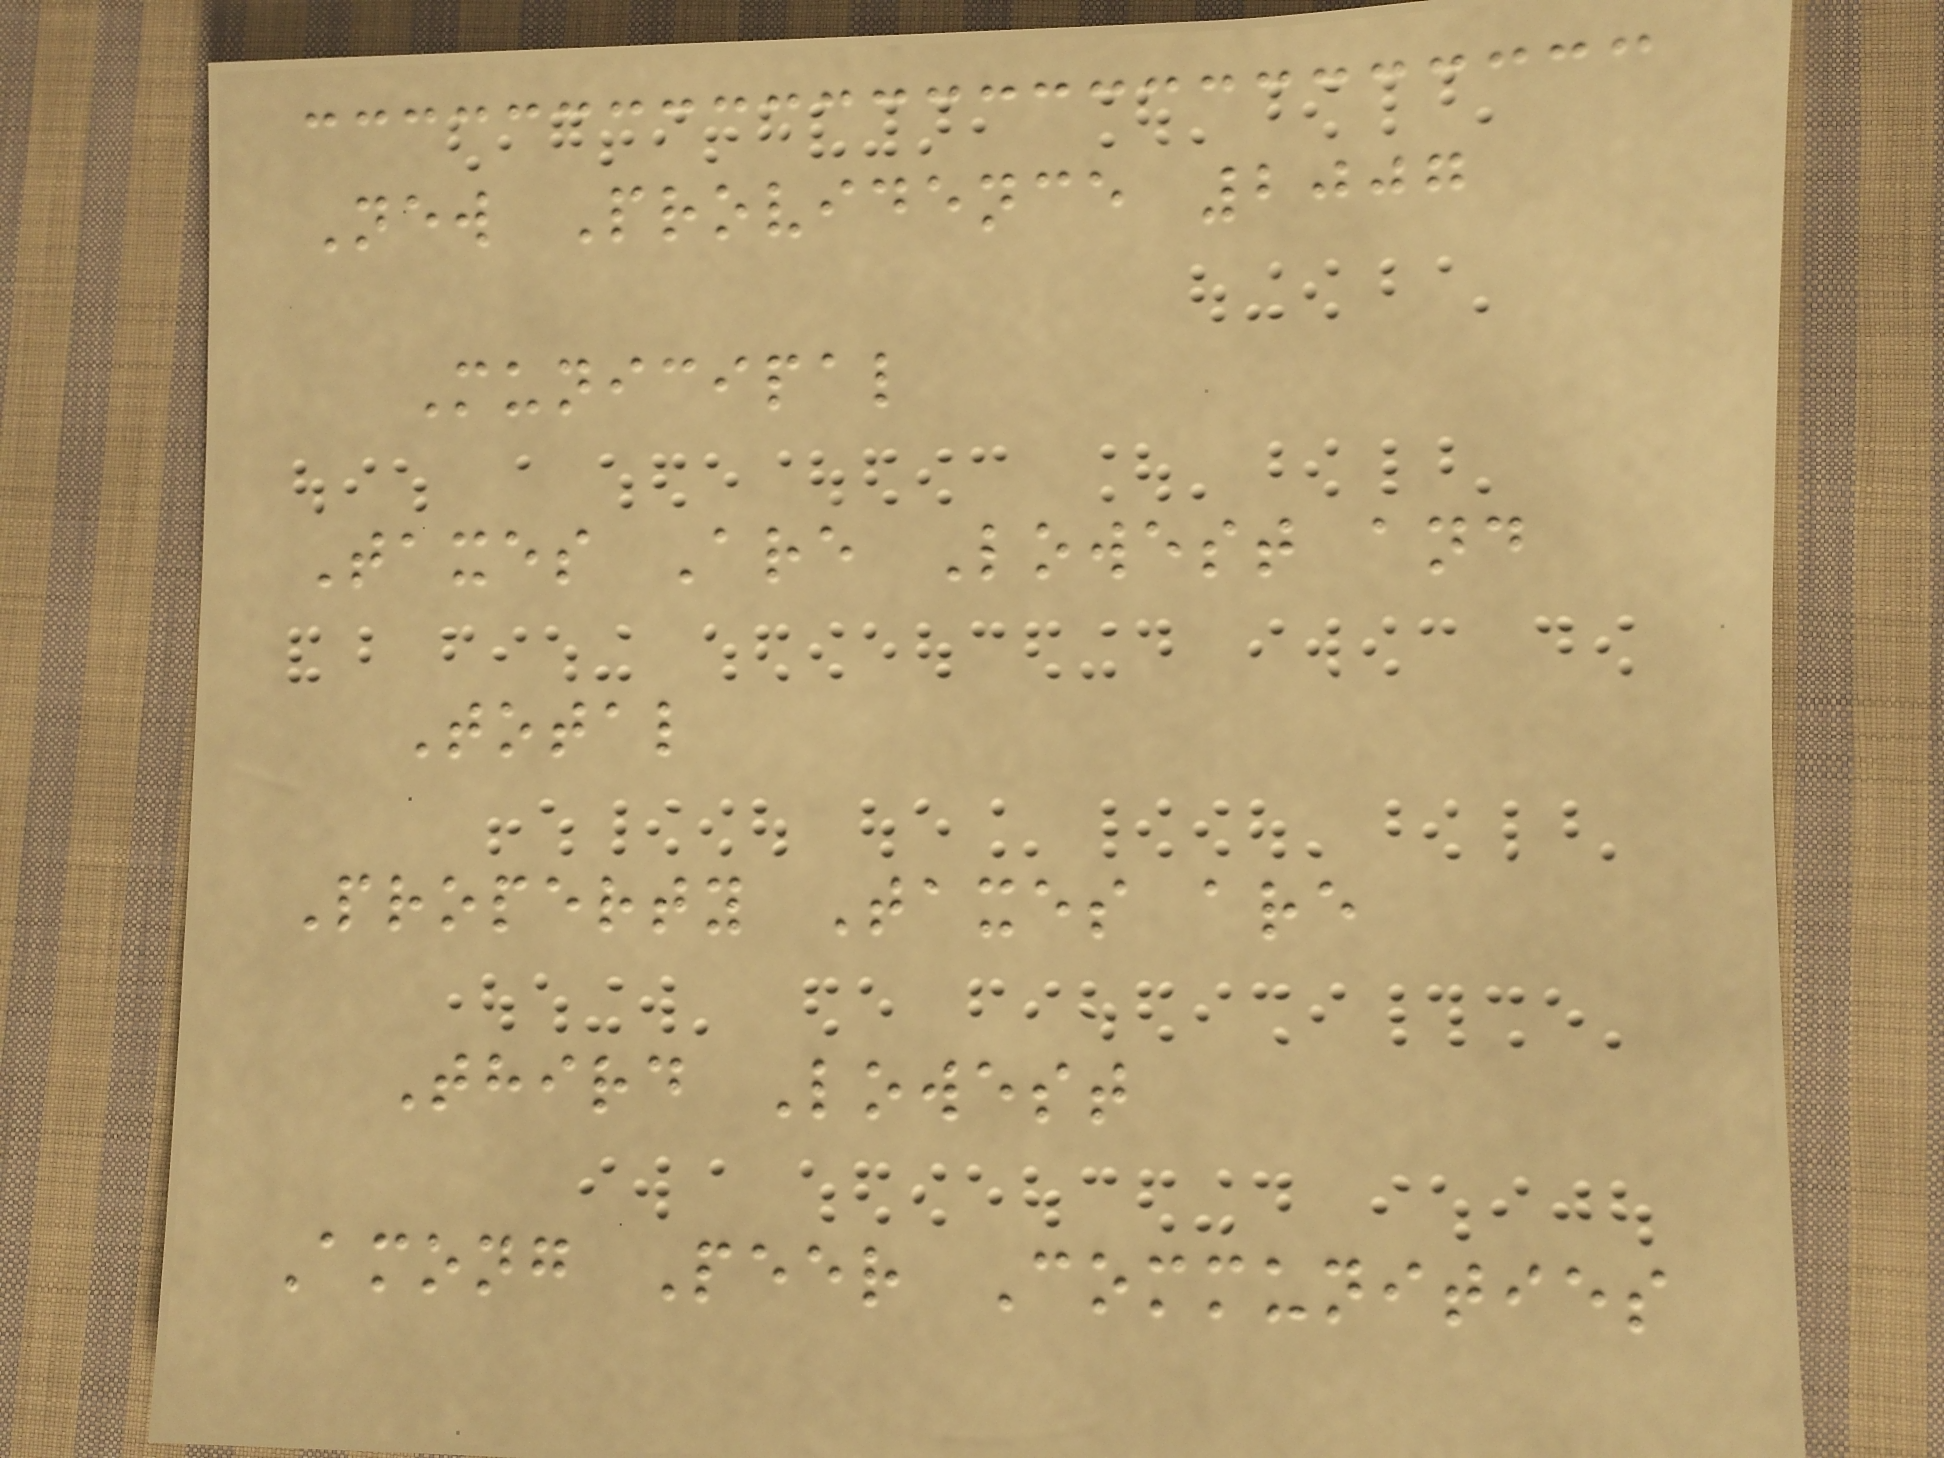New Providence 2007
Municipal
Taxes Are Lowest and
Total
Property Taxes are
Third Lowest
Among Peer Communities
